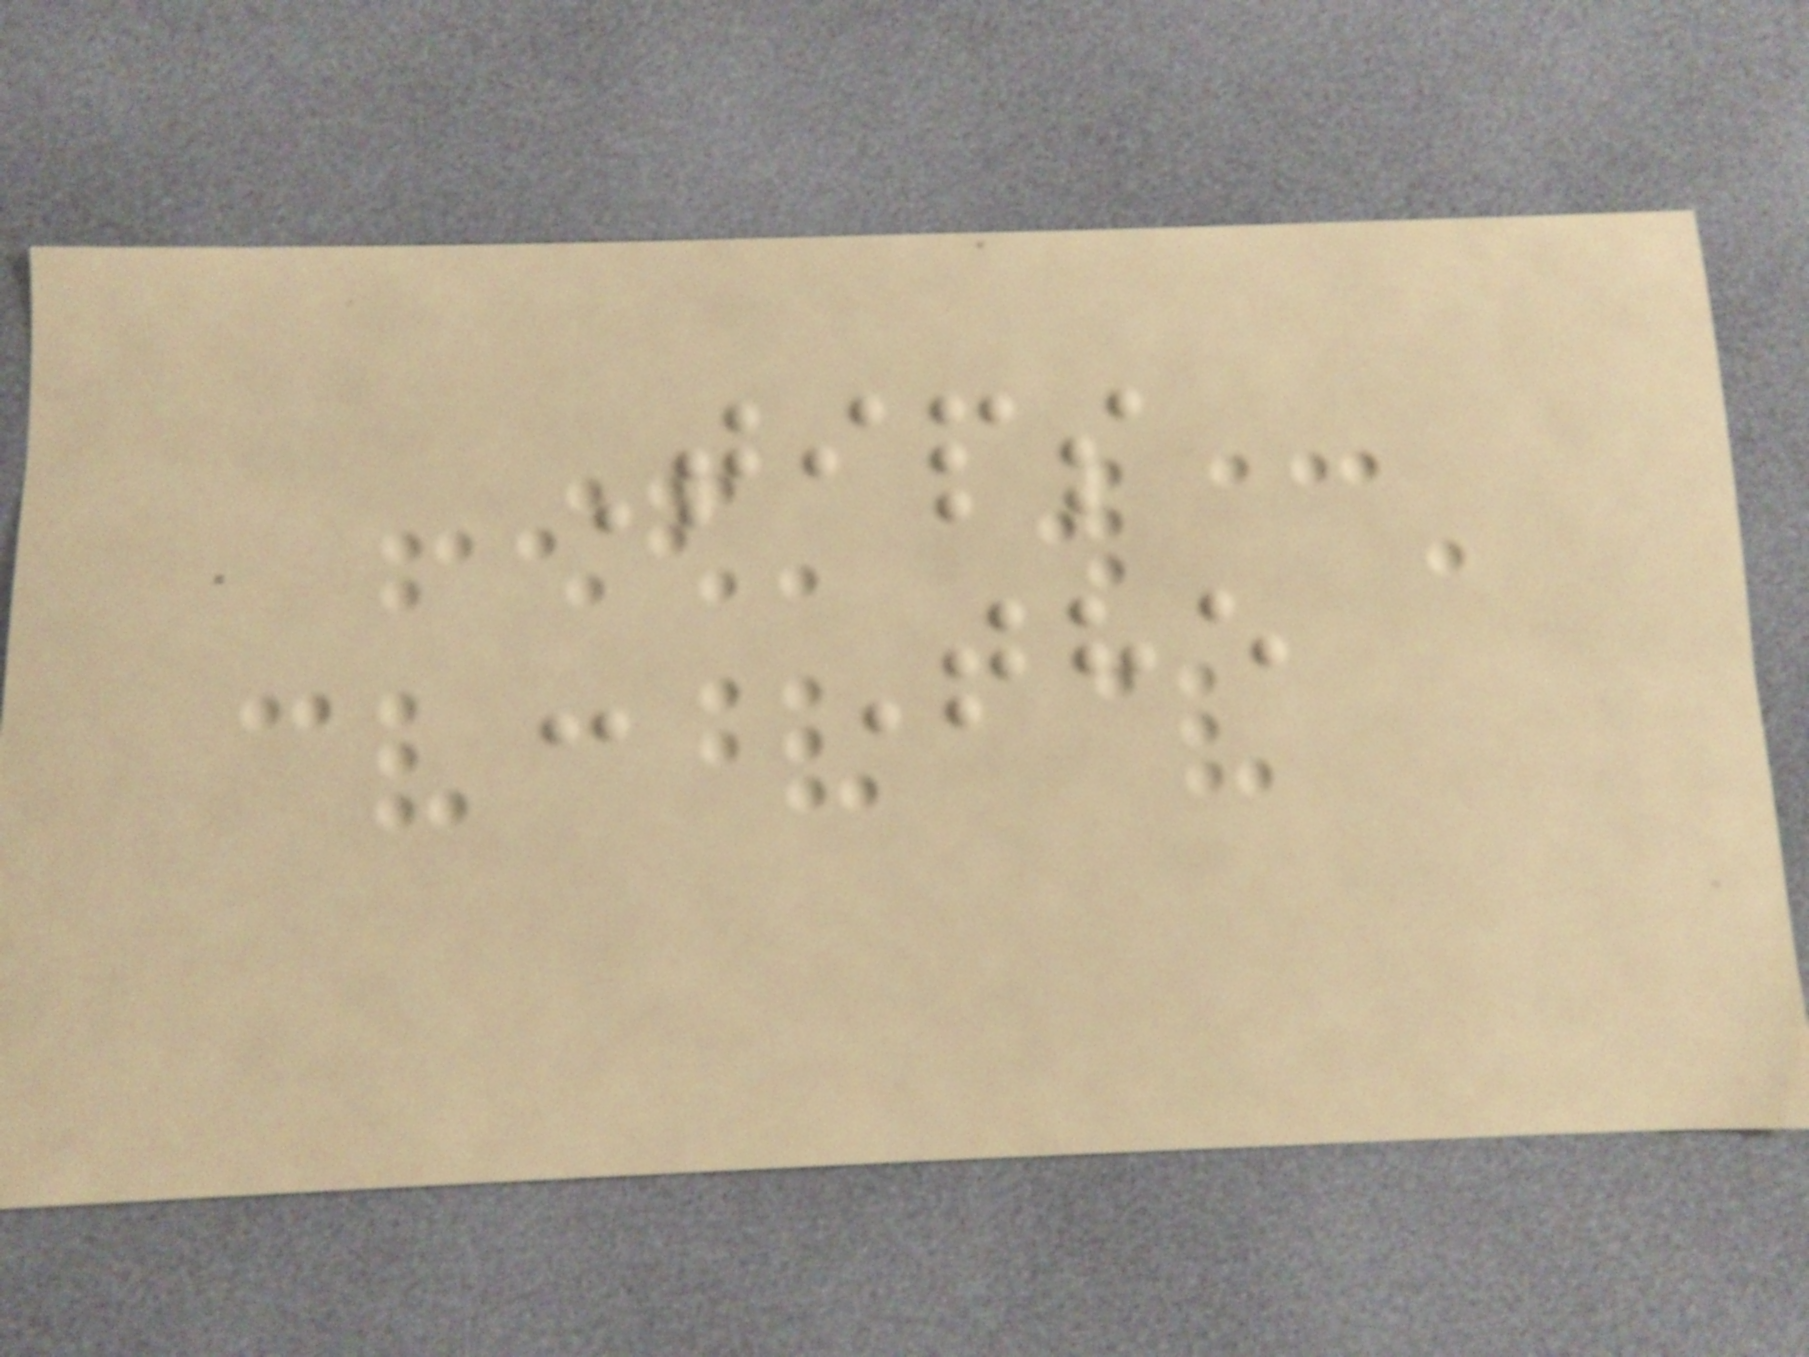Tips
- The
